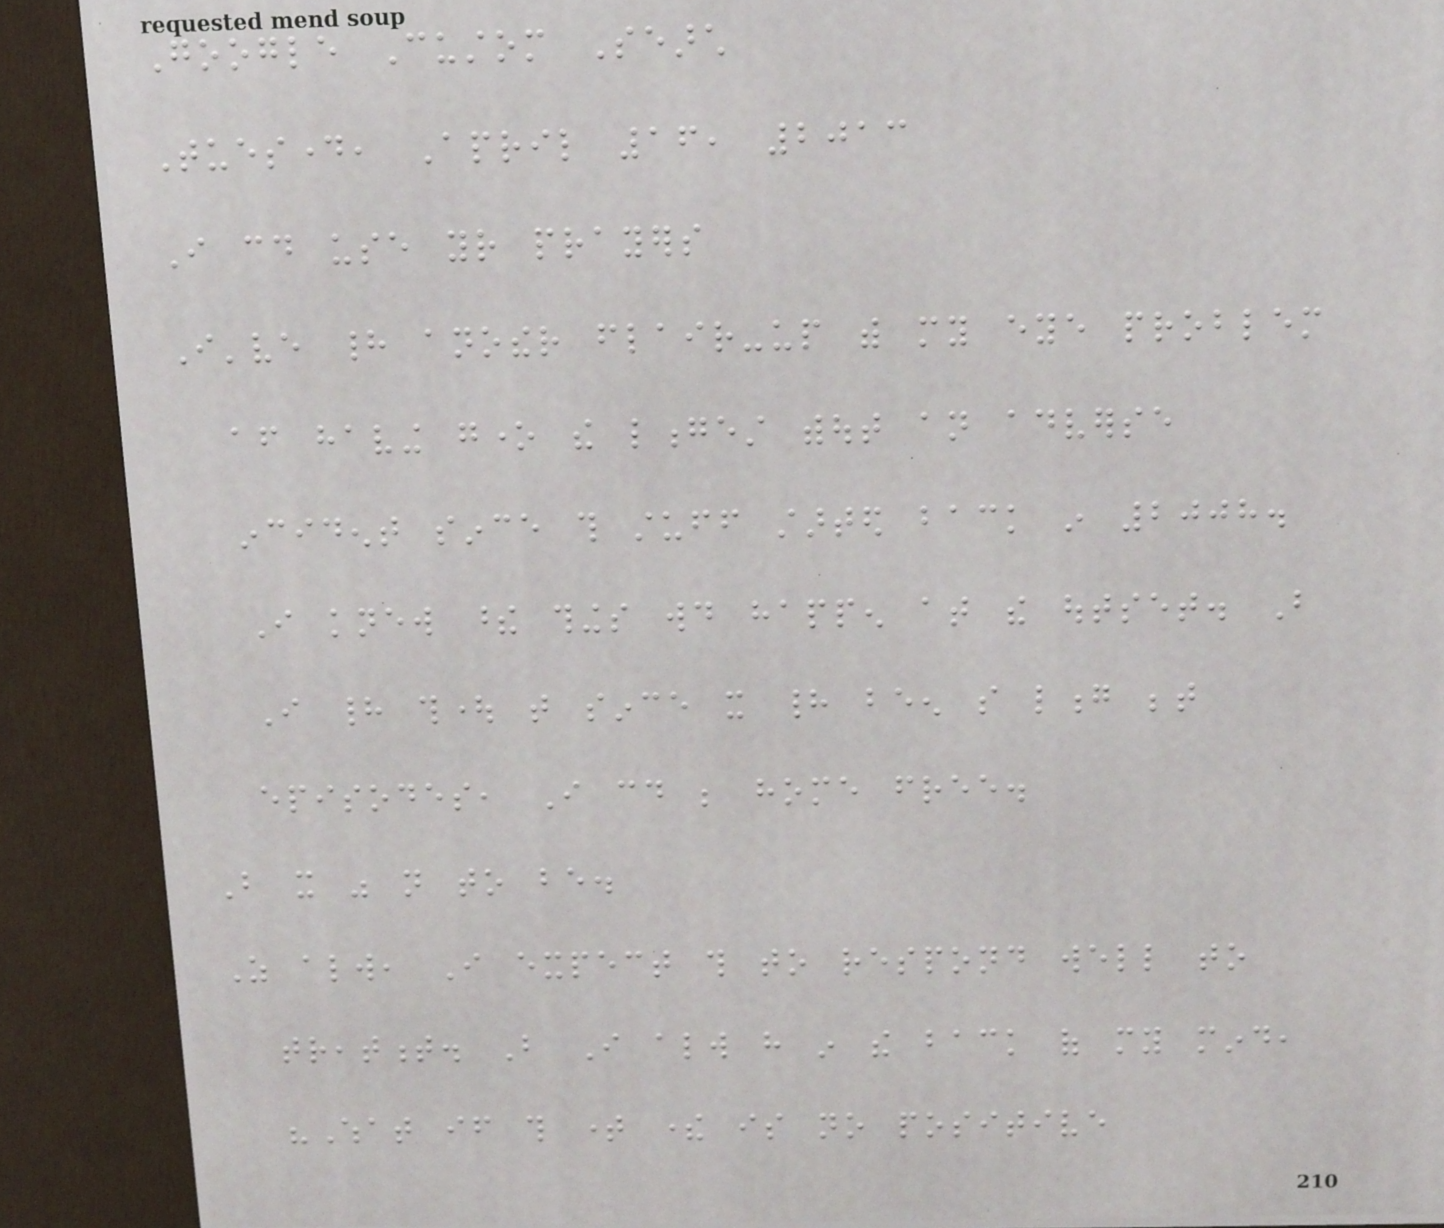Google Custom Search
Tuesday, April 16, 2013
I could use your prayers
I've had another flair-up with my eye problem
after having gone the longest without an adverse
incident since this stuff started back in 2008.
I knew these things would happen at the outset. But
I had thought that since it had been so long between
episodes, I could be home free.
But it was not to be.
As always, I expect this to respond well to
treatment. But I always have in the back of my mind,
"What if this time there is no positive
